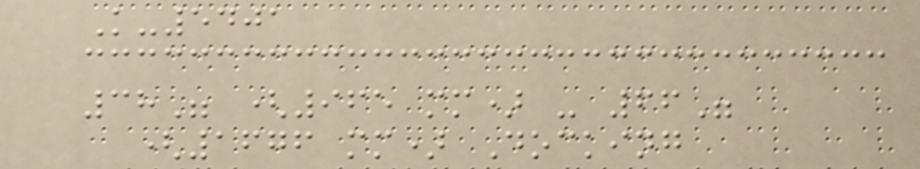K-5401
38" (965 mm) - 66"
(1676 mm) Docking
